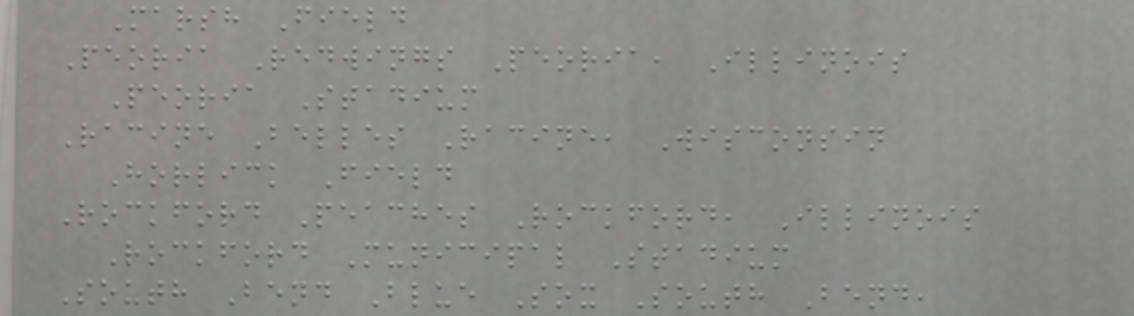Marsh Field
Peoria Redwings Peoria, Illinois
Peoria Stadium
Racine Belles Racine, Wisconsin
Horlick Field
Rockford Peaches Rockford, Illinois
Rockford Municipal Stadium
South Bend Blue Sox South Bend,
